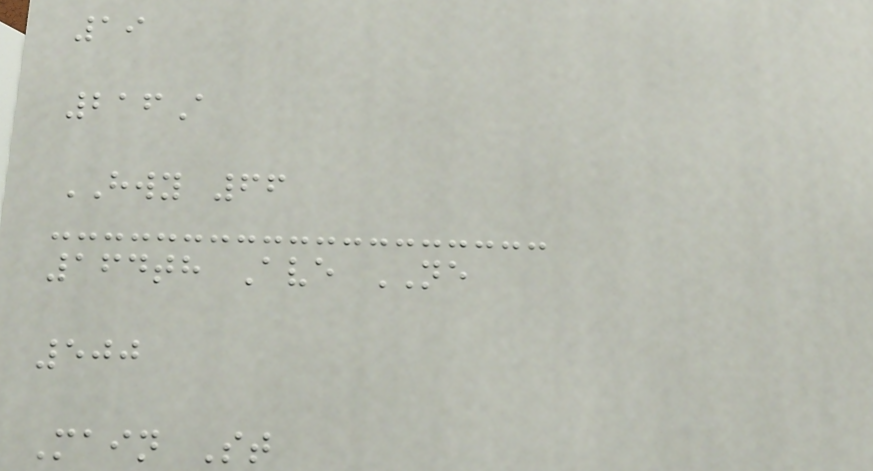19
216A
HWY 66
164th Ave NE
500
Main St
